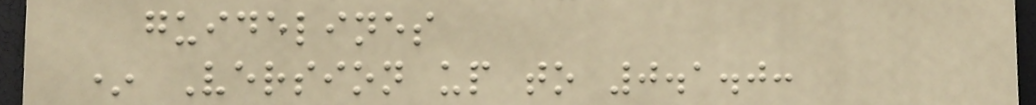guidelines
* Version up to 0.1.0:
